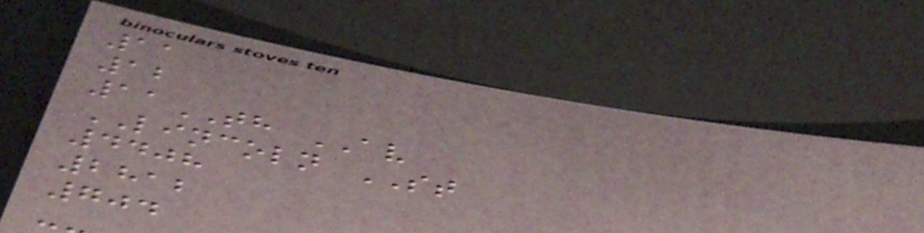11
12
11TH AV
LINCOLN ST
4408
2812
704
